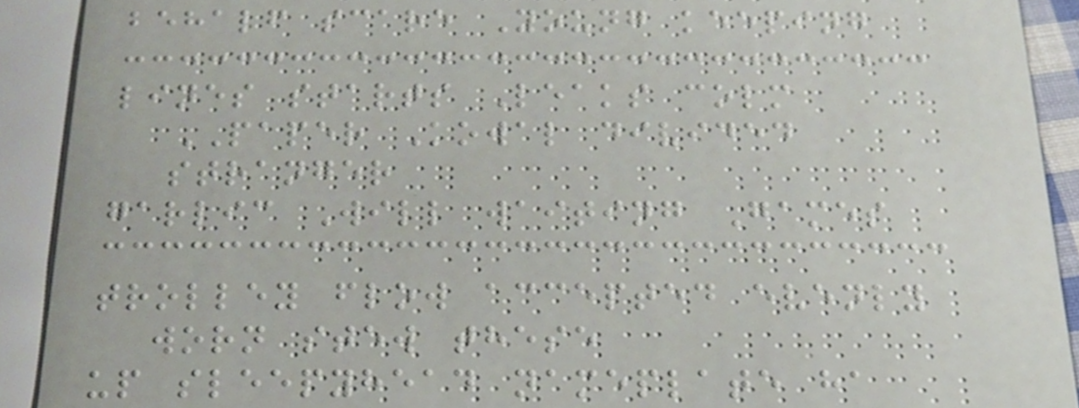behalf scare Young keeping
lines starts Leaks colm
PAPER Kowal divided
stranger
garlic Will waiting Games
trolley flow accepted evenly
worn stew these
up sleepyhead nameplate ha
